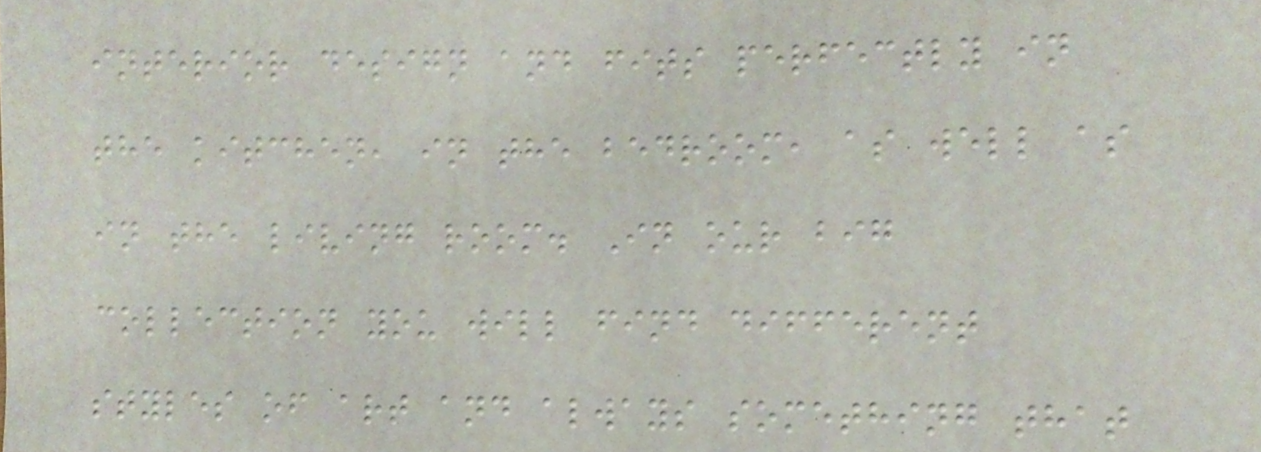interior design and fits perfectly in
the kitchen, in the bedroom, as well as
in the living room. In our big
collection you will find different
styles of art and always something that
